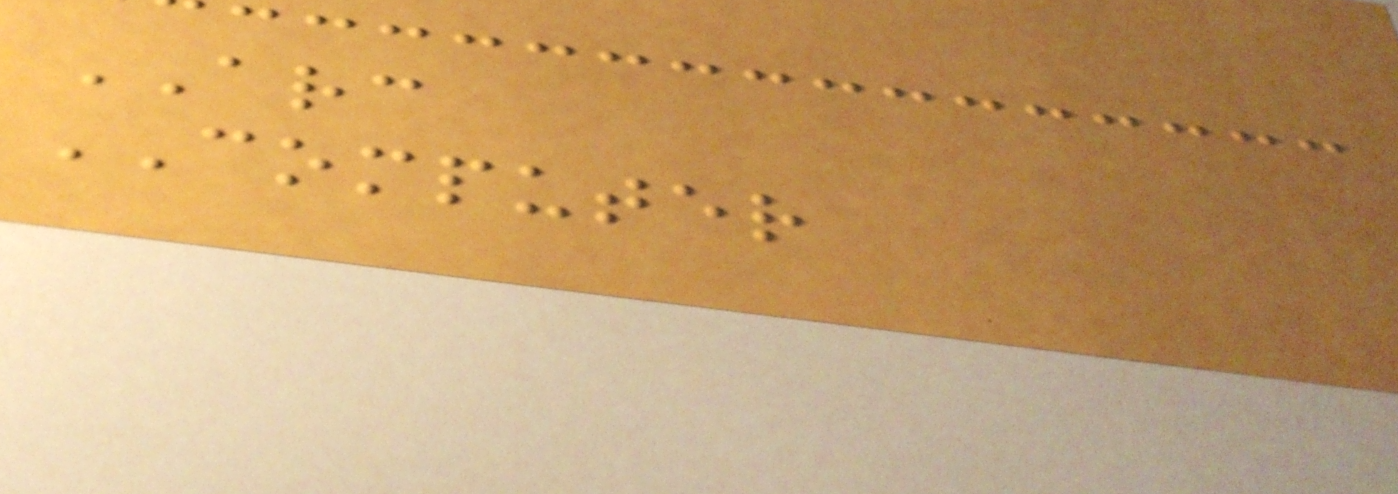ARC
COMPUTER
